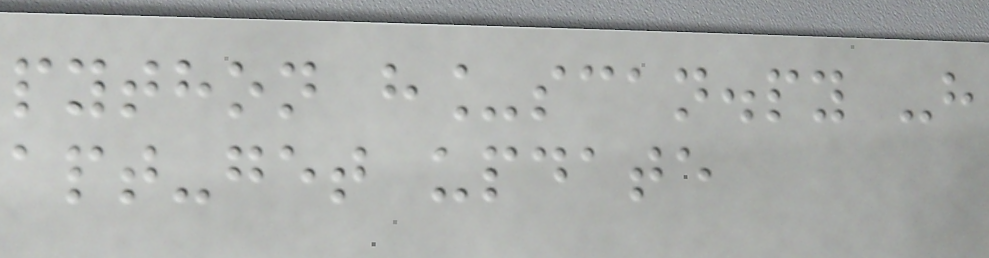python h_scan.py -h
apt-get update
